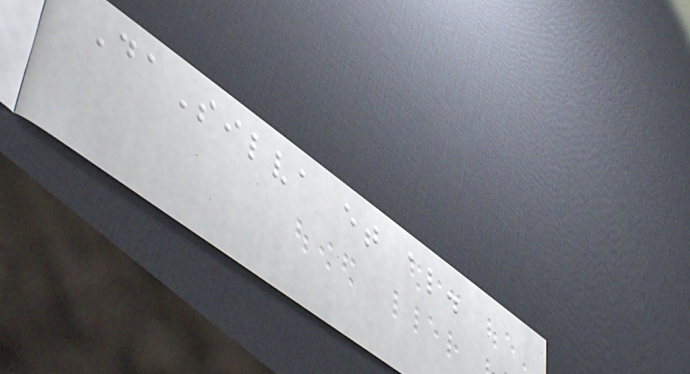DaSilva et al.
